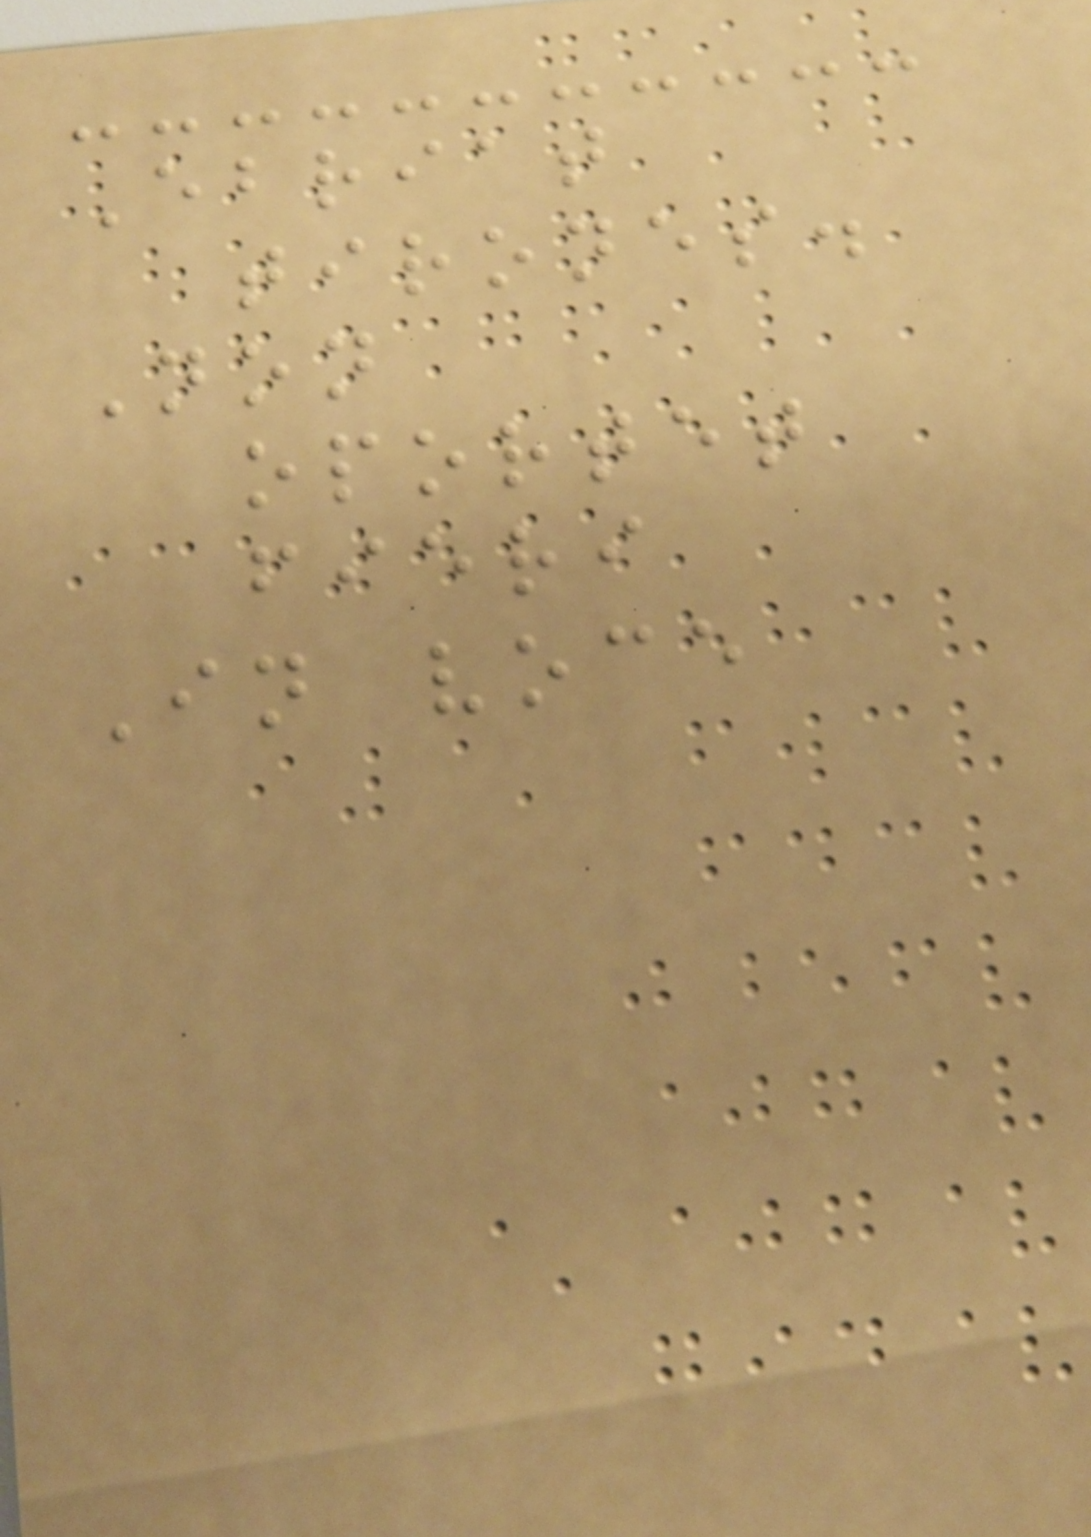Ebriat
tirones.
Non
oportet
fieri
In voce
